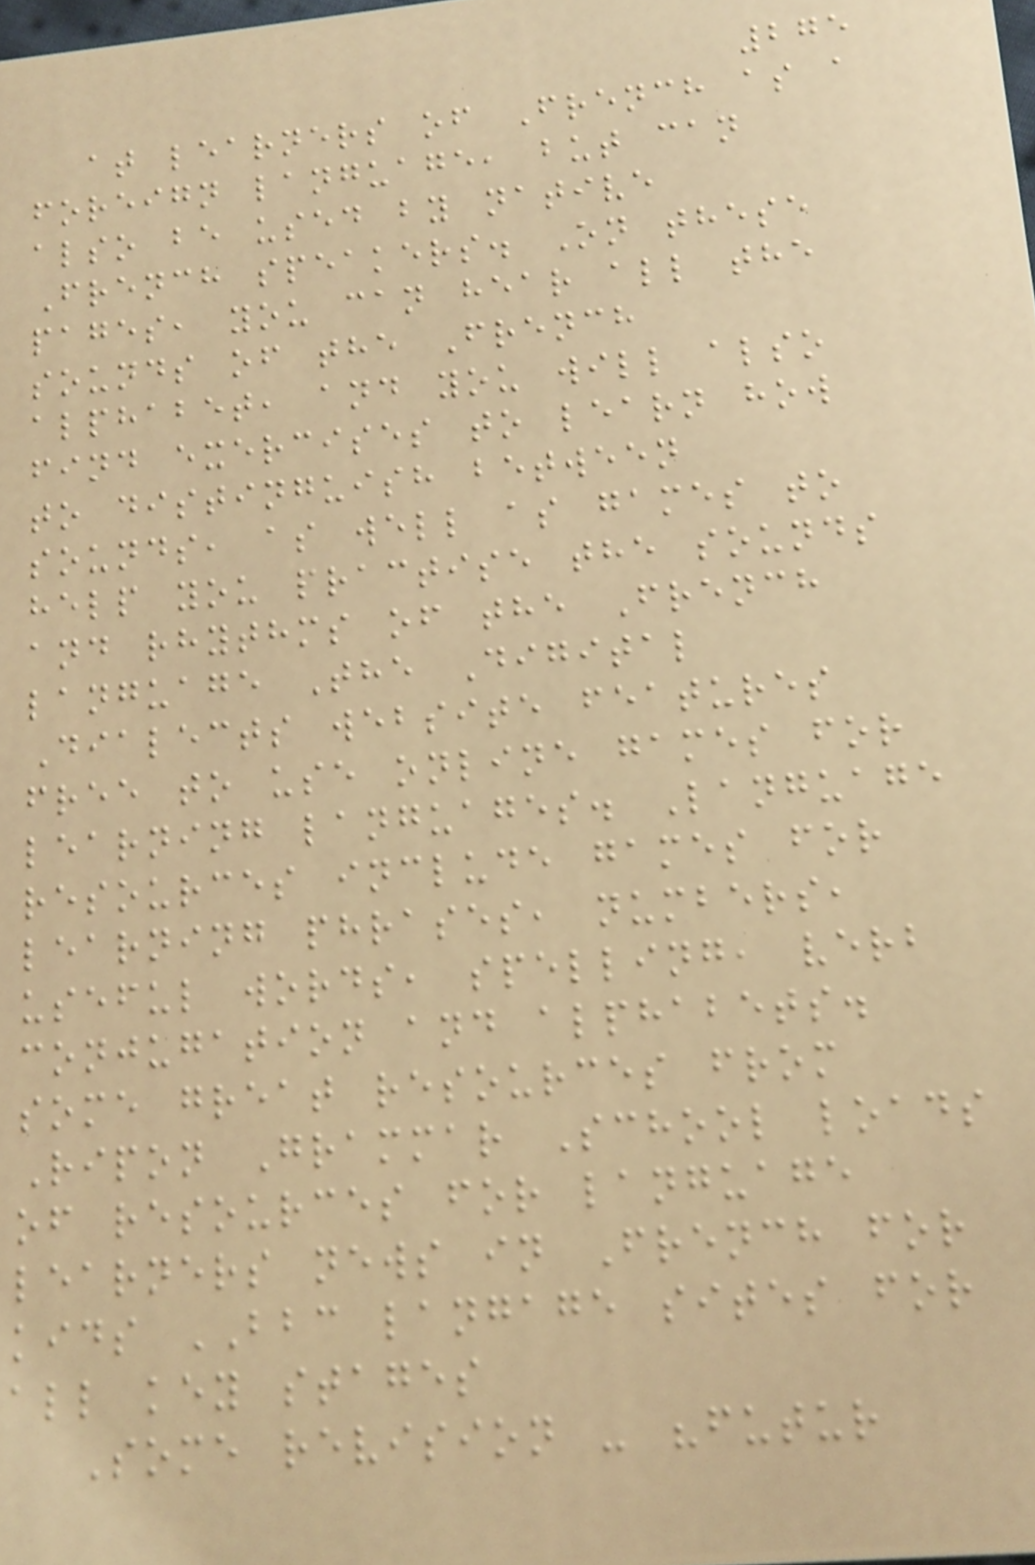275
at learners of French as a
foreign language, but can
also be used by native
French speakers. On these
pages, you can hear all the
sounds of the French
alphabet, and you will also
find exercises to learn how
to distinguish between
sounds, as well as games to
help you practise the sounds
and rhythms of the French
language The Digital
Dialects website features
free to use online games for
learning languages. Language
resources include games for
learning phrases, numbers,
useful words, spelling, verb
conjugation and alphabets.
some great resources from
Ripon Grammar School loads
of resources for language
learners news in French for
kids BBC langage sites for
all key stages
Some revision - "futur
